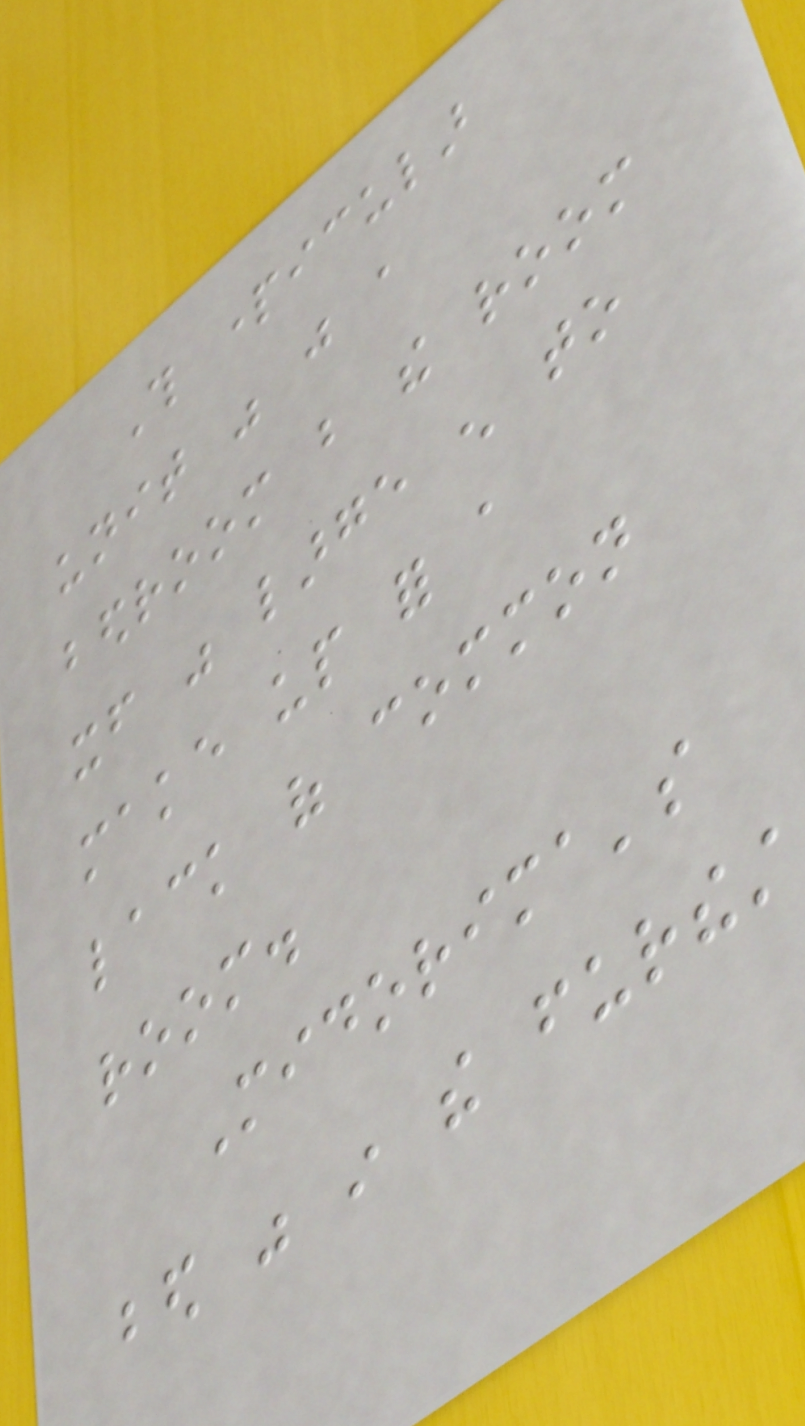This particular
unit was just a
bedroom but the room
itself was large enough to
make up for a
lack of common
room.
Midorima's
bed was in the furthest
